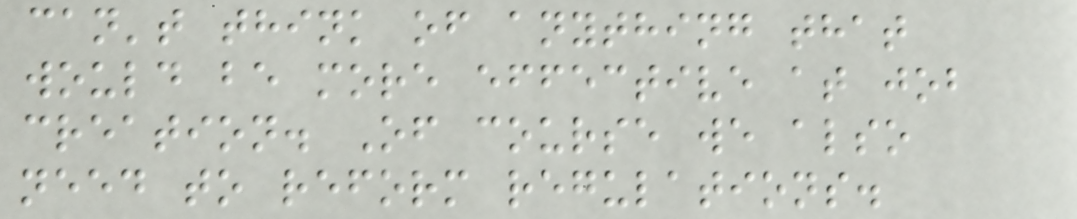can't think of anything that
would be more effective at job
creation. Of course we also
need to reform regulations.
